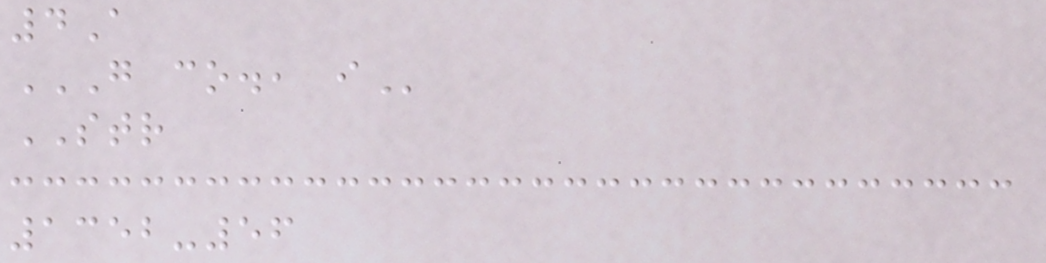4A
G CO., I
STR
1352-56
